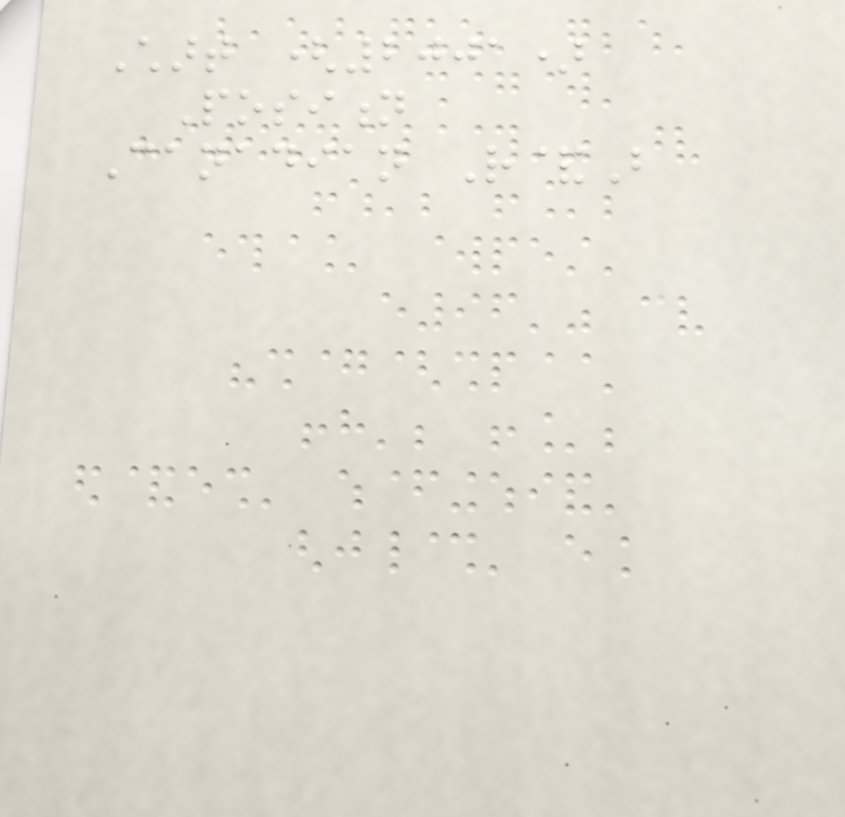Chart (2001)
Position
Canadian R&B
